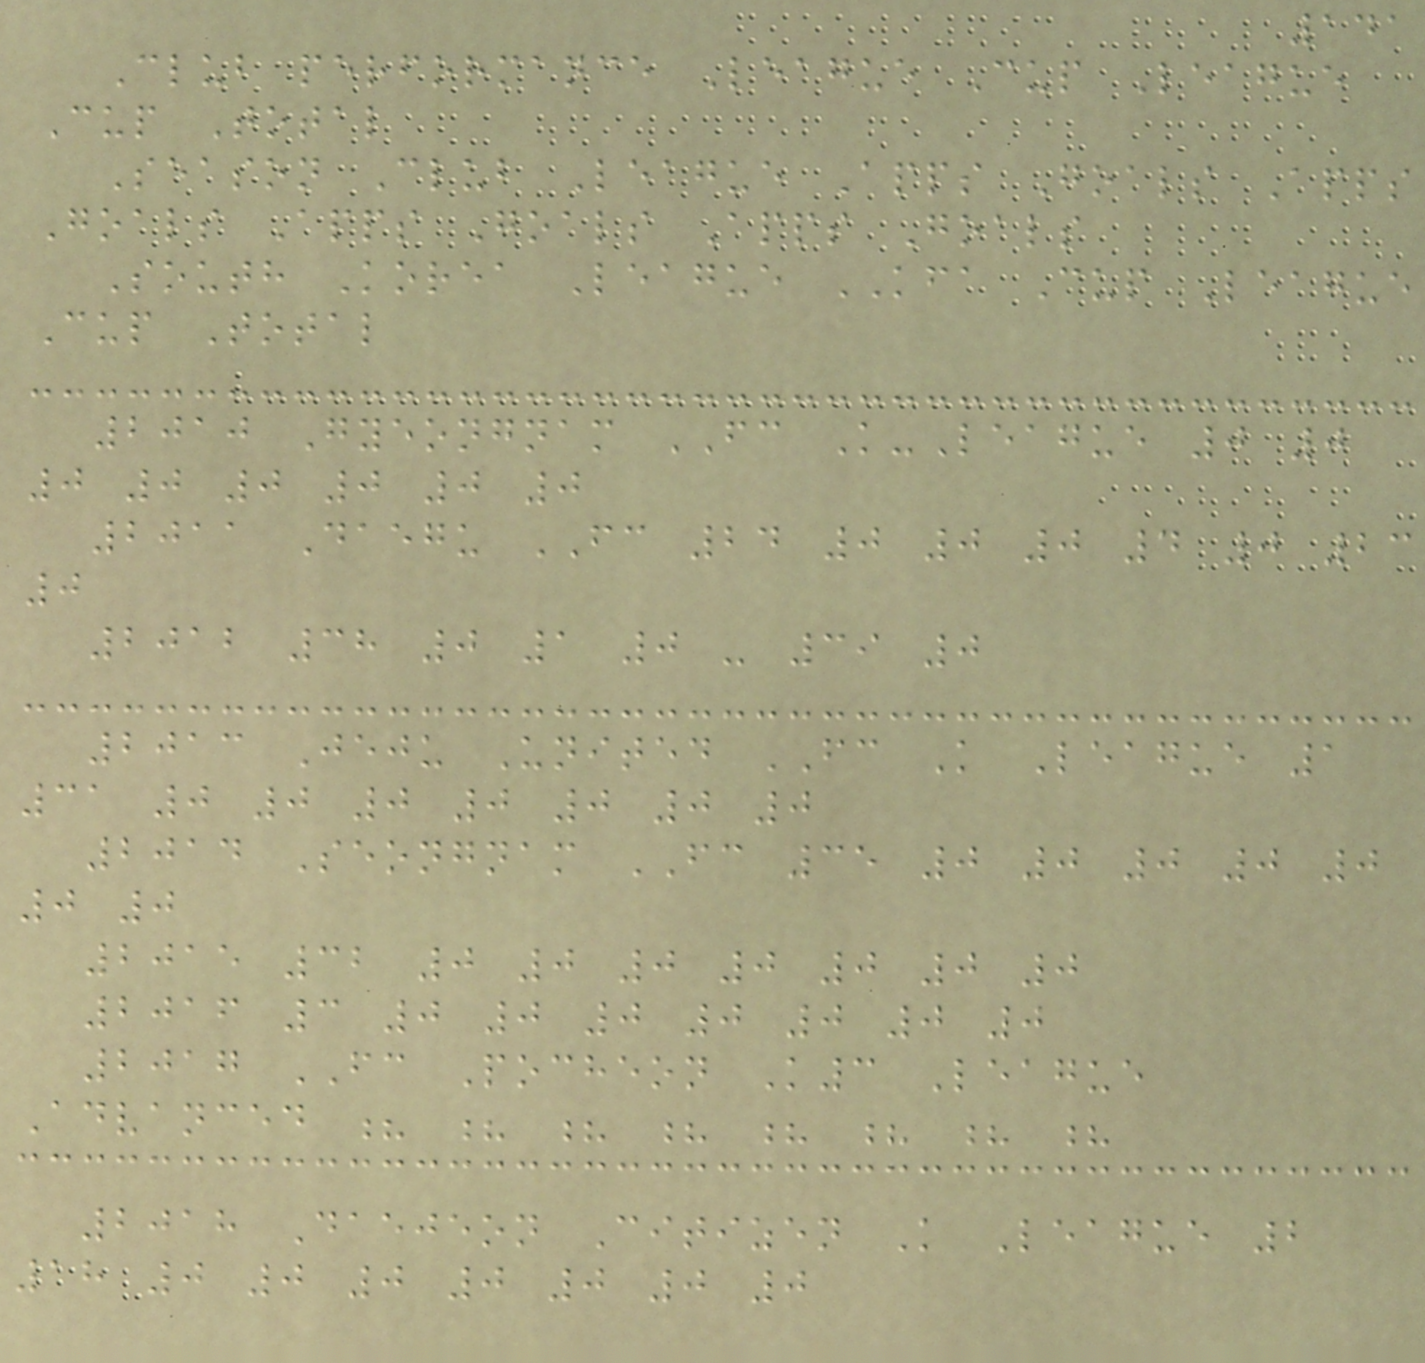141
Club performance League Cup League
Cup Total
Season Club League Apps Goals Apps
Goals Apps Goals Apps Goals
South Korea League KFA Cup League
Cup Total
2010 Gyeongnam FC K-League 0 0
0 0 0 0 0 0
2011 Daegu FC 24 0 0 0 4 0 23
0
2012 38 0 1 0 - 39 0
2013 Jeju United FC K League 1
31 0 0 0 0 0 0 0
2014 Seongnam FC 35 0 0 0 0 0
0 0
2015 32 0 0 0 0 0 0 0
2016 3 0 0 0 0 0 0 0
2017 FC Pocheon K3 League
Advanced ? ? ? ? ? ? ? ?
2018 Daejeon Citizen K League 2
18 0 0 0 0 0 0 0
